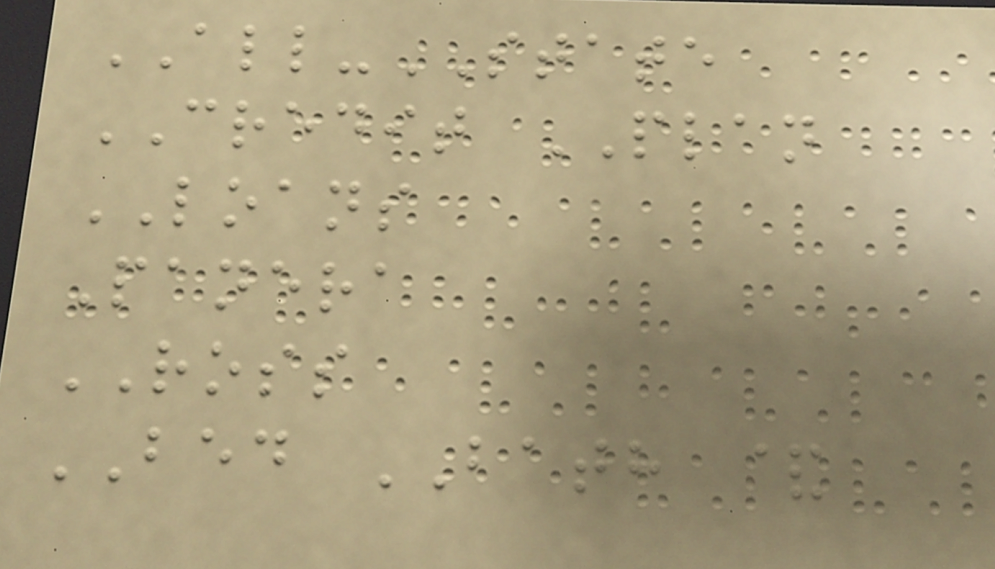ALL-STATE
CREDIT PLAN
LOANS
Panera
ROSS
BED BATH &
